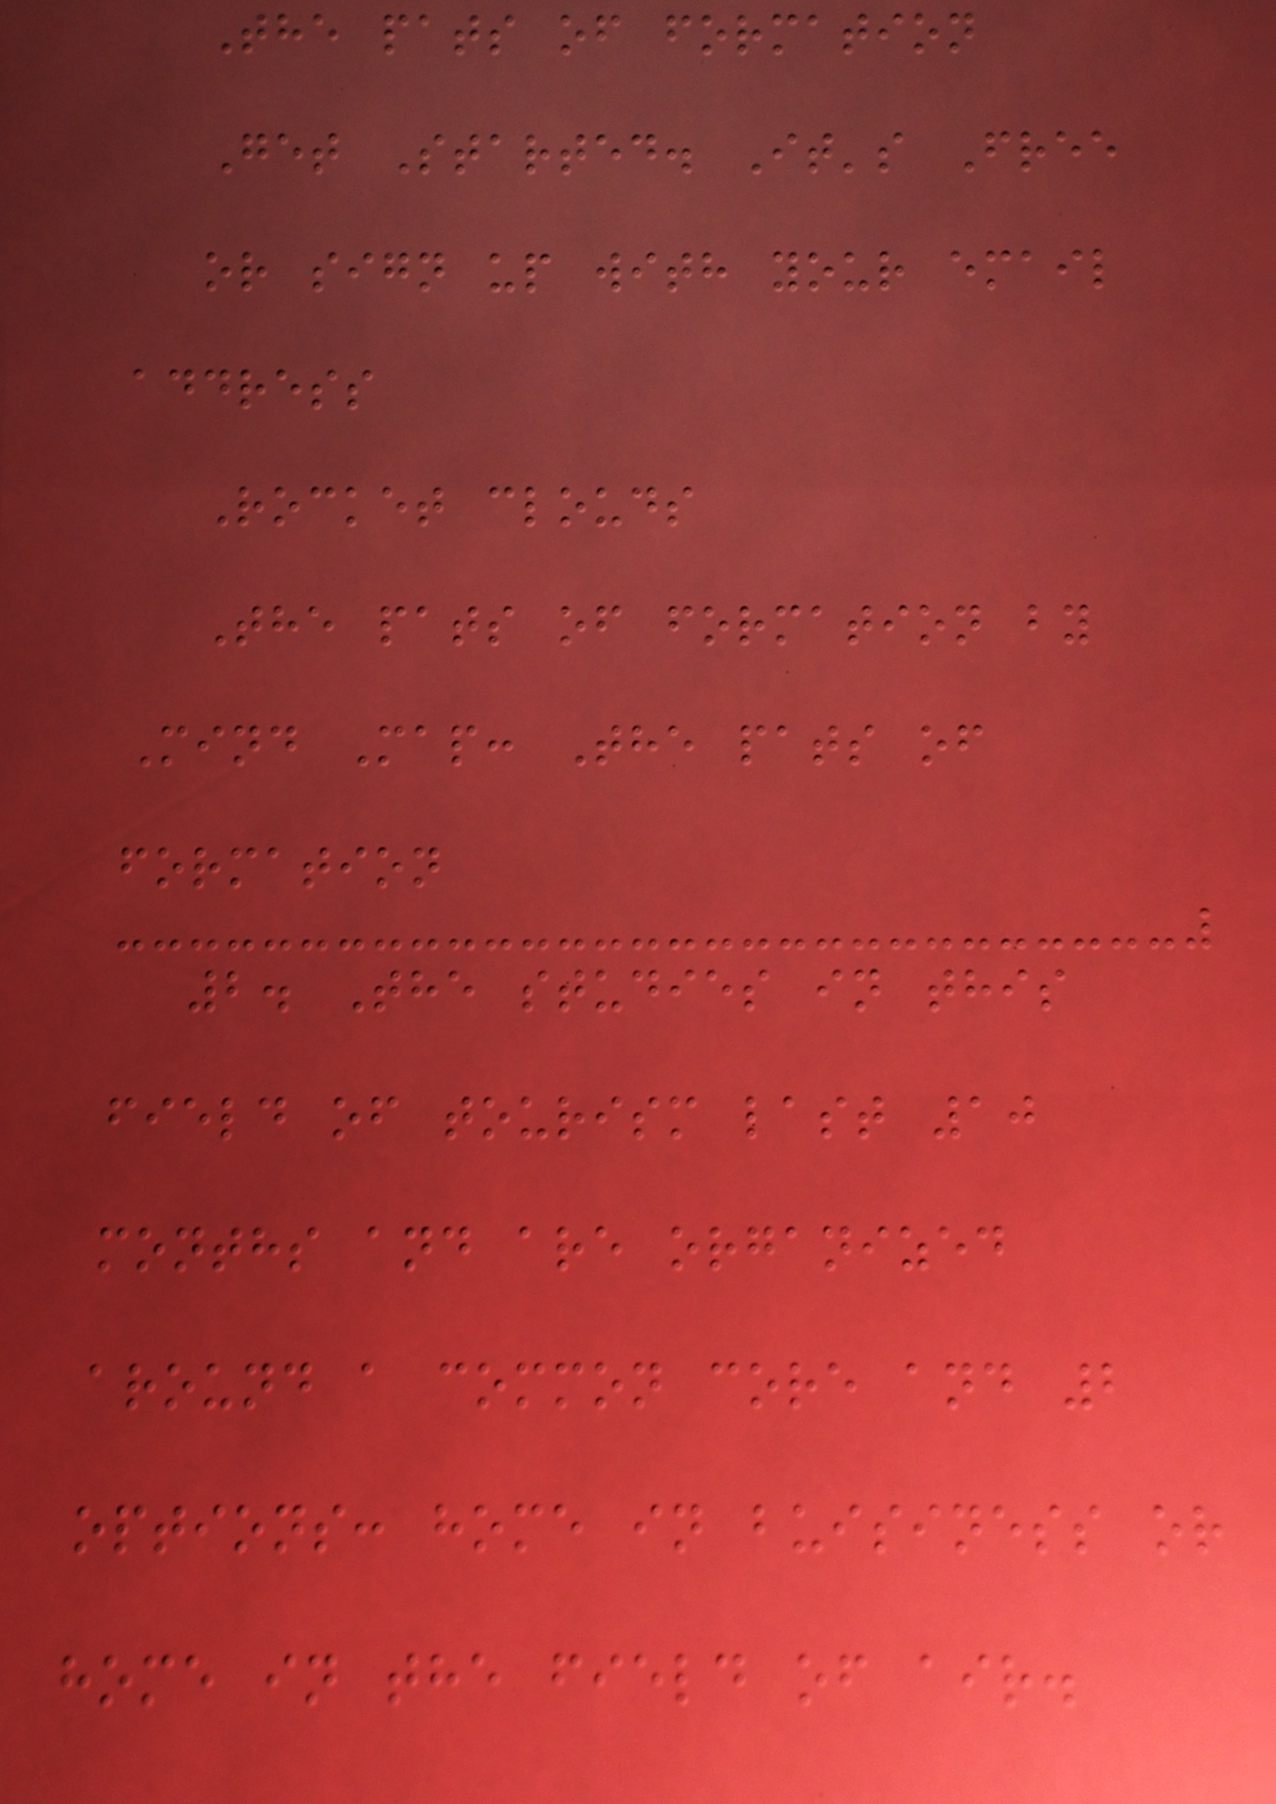The pats of formation
Get Started. It's Free
or sign up with your email
address
Rocket clouds
The pats of formation by
Mind Map: The pats of
formation
2. The studies in this
field of tourism last 10
months and are organized
around a common core and 2
options: home in buisiness or
home in the field of air.
